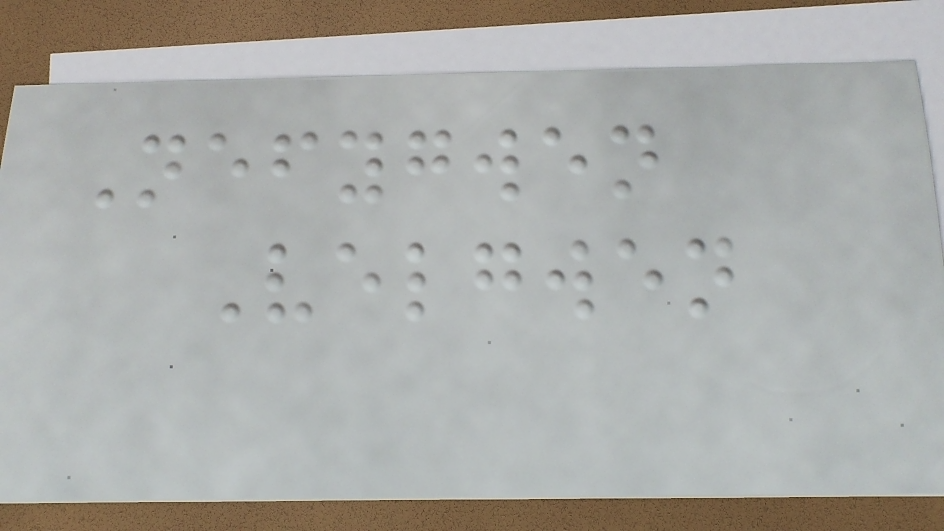Nefygwen
Velgwen
